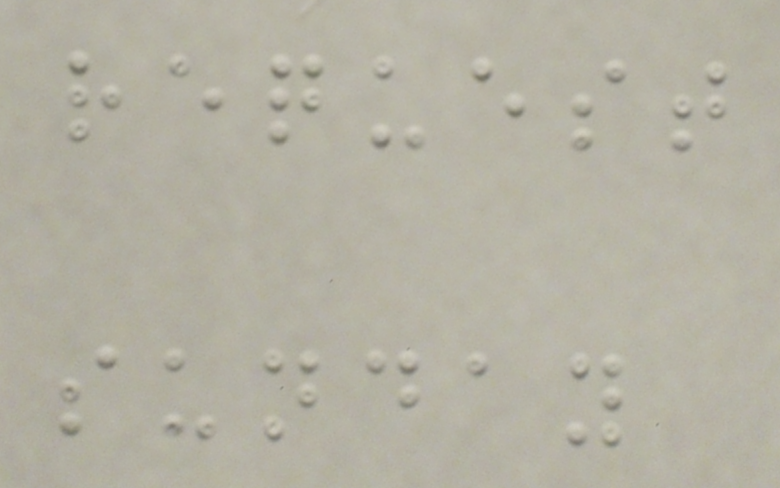request
sunday
